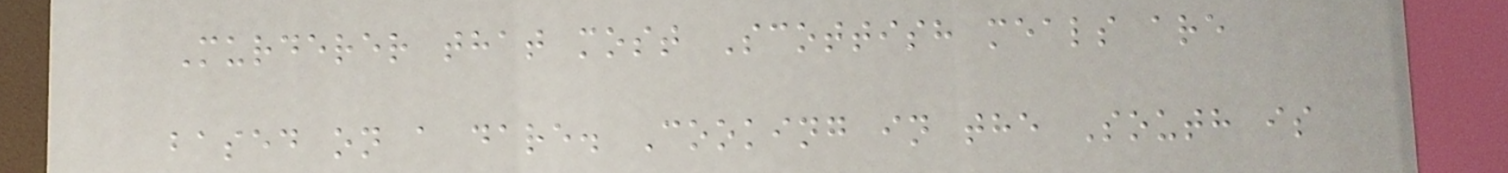Murderer that most Scottish meals are
based on a dare. Cooking in the South is
